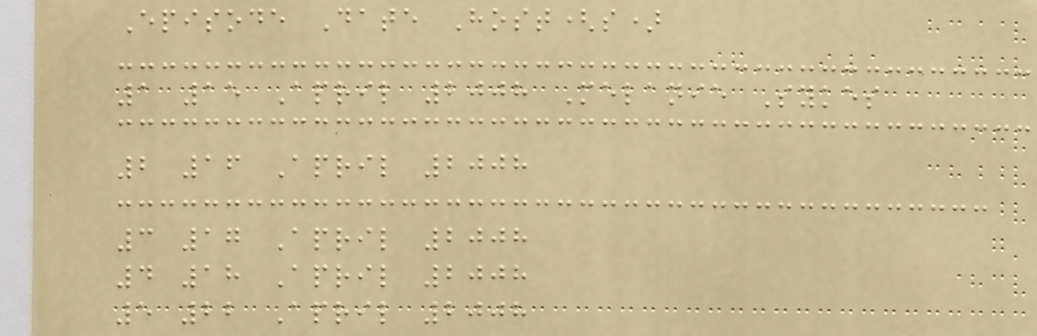Episode Date Host(s)
1 15 April 2008 Melanie Sykes
2 16 April 2008
3 17 April 2008
4 18 April 2008
5 22 April 2008
